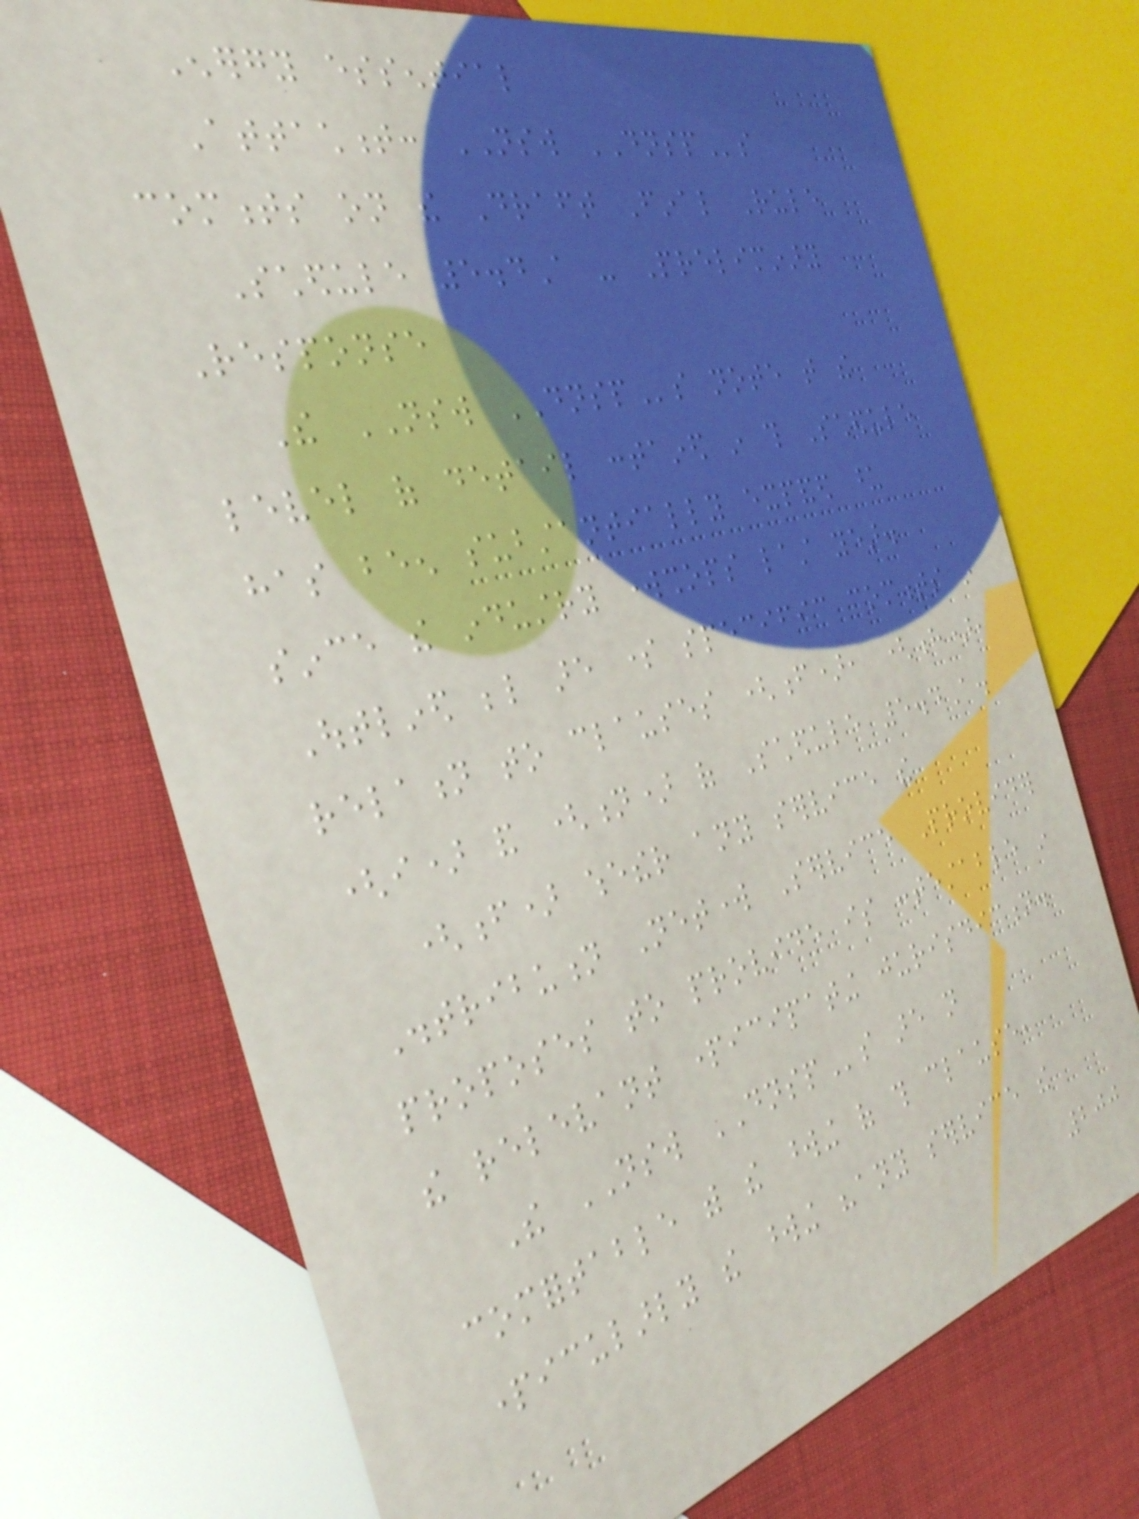Energy essential
Attachment: NSW DNSPs
comments on the Draft Final Rule
Schedule 5.4A - Preliminary
Response
The NSW DNSPs note that the
level of detail contained in this Schedule
has been substantially expanded upon
since the industry workshops last year.
Outlined below are some specific comments in
relation to clauses (f), (h),
(i) and (n) of Schedule 5.4A.
(f) whether any service the
Distribution Network Service Provider
proposes to provide is contestable in
the relevant participating jurisdiction.
The NSW DNSPs are not
comfortable with the wording of this clause,
particularly the wording "any service the
200
